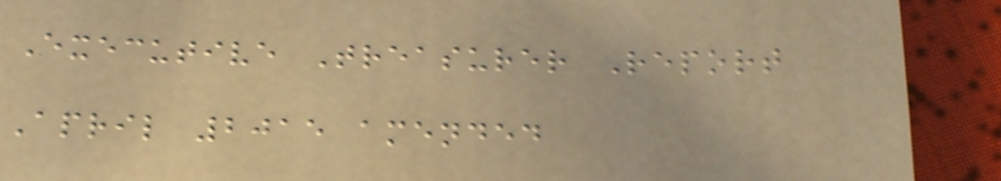Executive Treasurer Report
April 2015 amended
